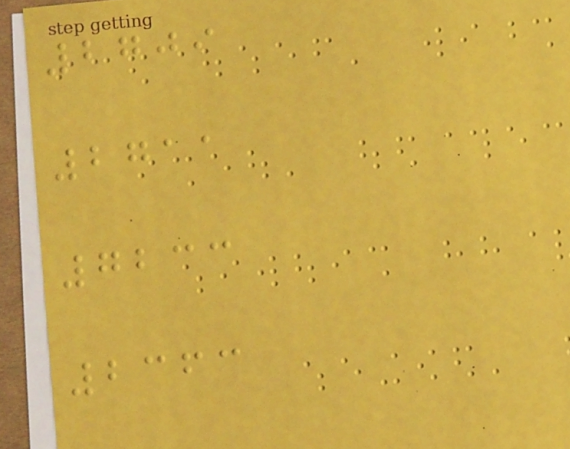2709
2711
7233
2363
